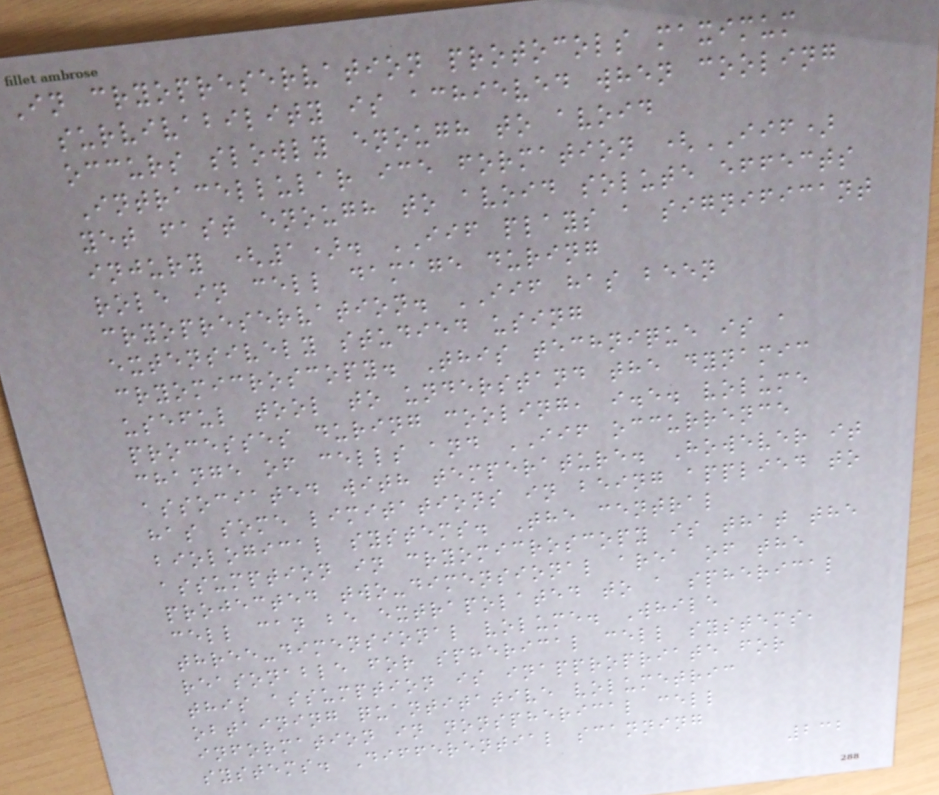In cryopreservation protocols maximum
survivability is achieved when cooling
occurs slowly enough to avoid
Intracellular ice formation (IIF)
yet fast enough to avoid solute effects
injury (1). IIF plays a significant
role in cell damage during
cryopreservation. IIF has been
extensively studied using
cryomicroscopy. This technique is a
useful tool to understand the dynamic
processes during cooling, i.e. volume
change of cells and IIF occurrence
associated with temperature. However it
has some limitations in being applied to
biological systems. The central
assumption in cryomicroscopy is that the
projected two-dimensional area of the
cell can be extrapolated to a spherical
three-dimensional volume. While
reasonable for spherical cell systems,
this assumption is inappropriate for
obtaining quantitative volumetric
information in nonspherical cell
systems. Differential scanning
232
